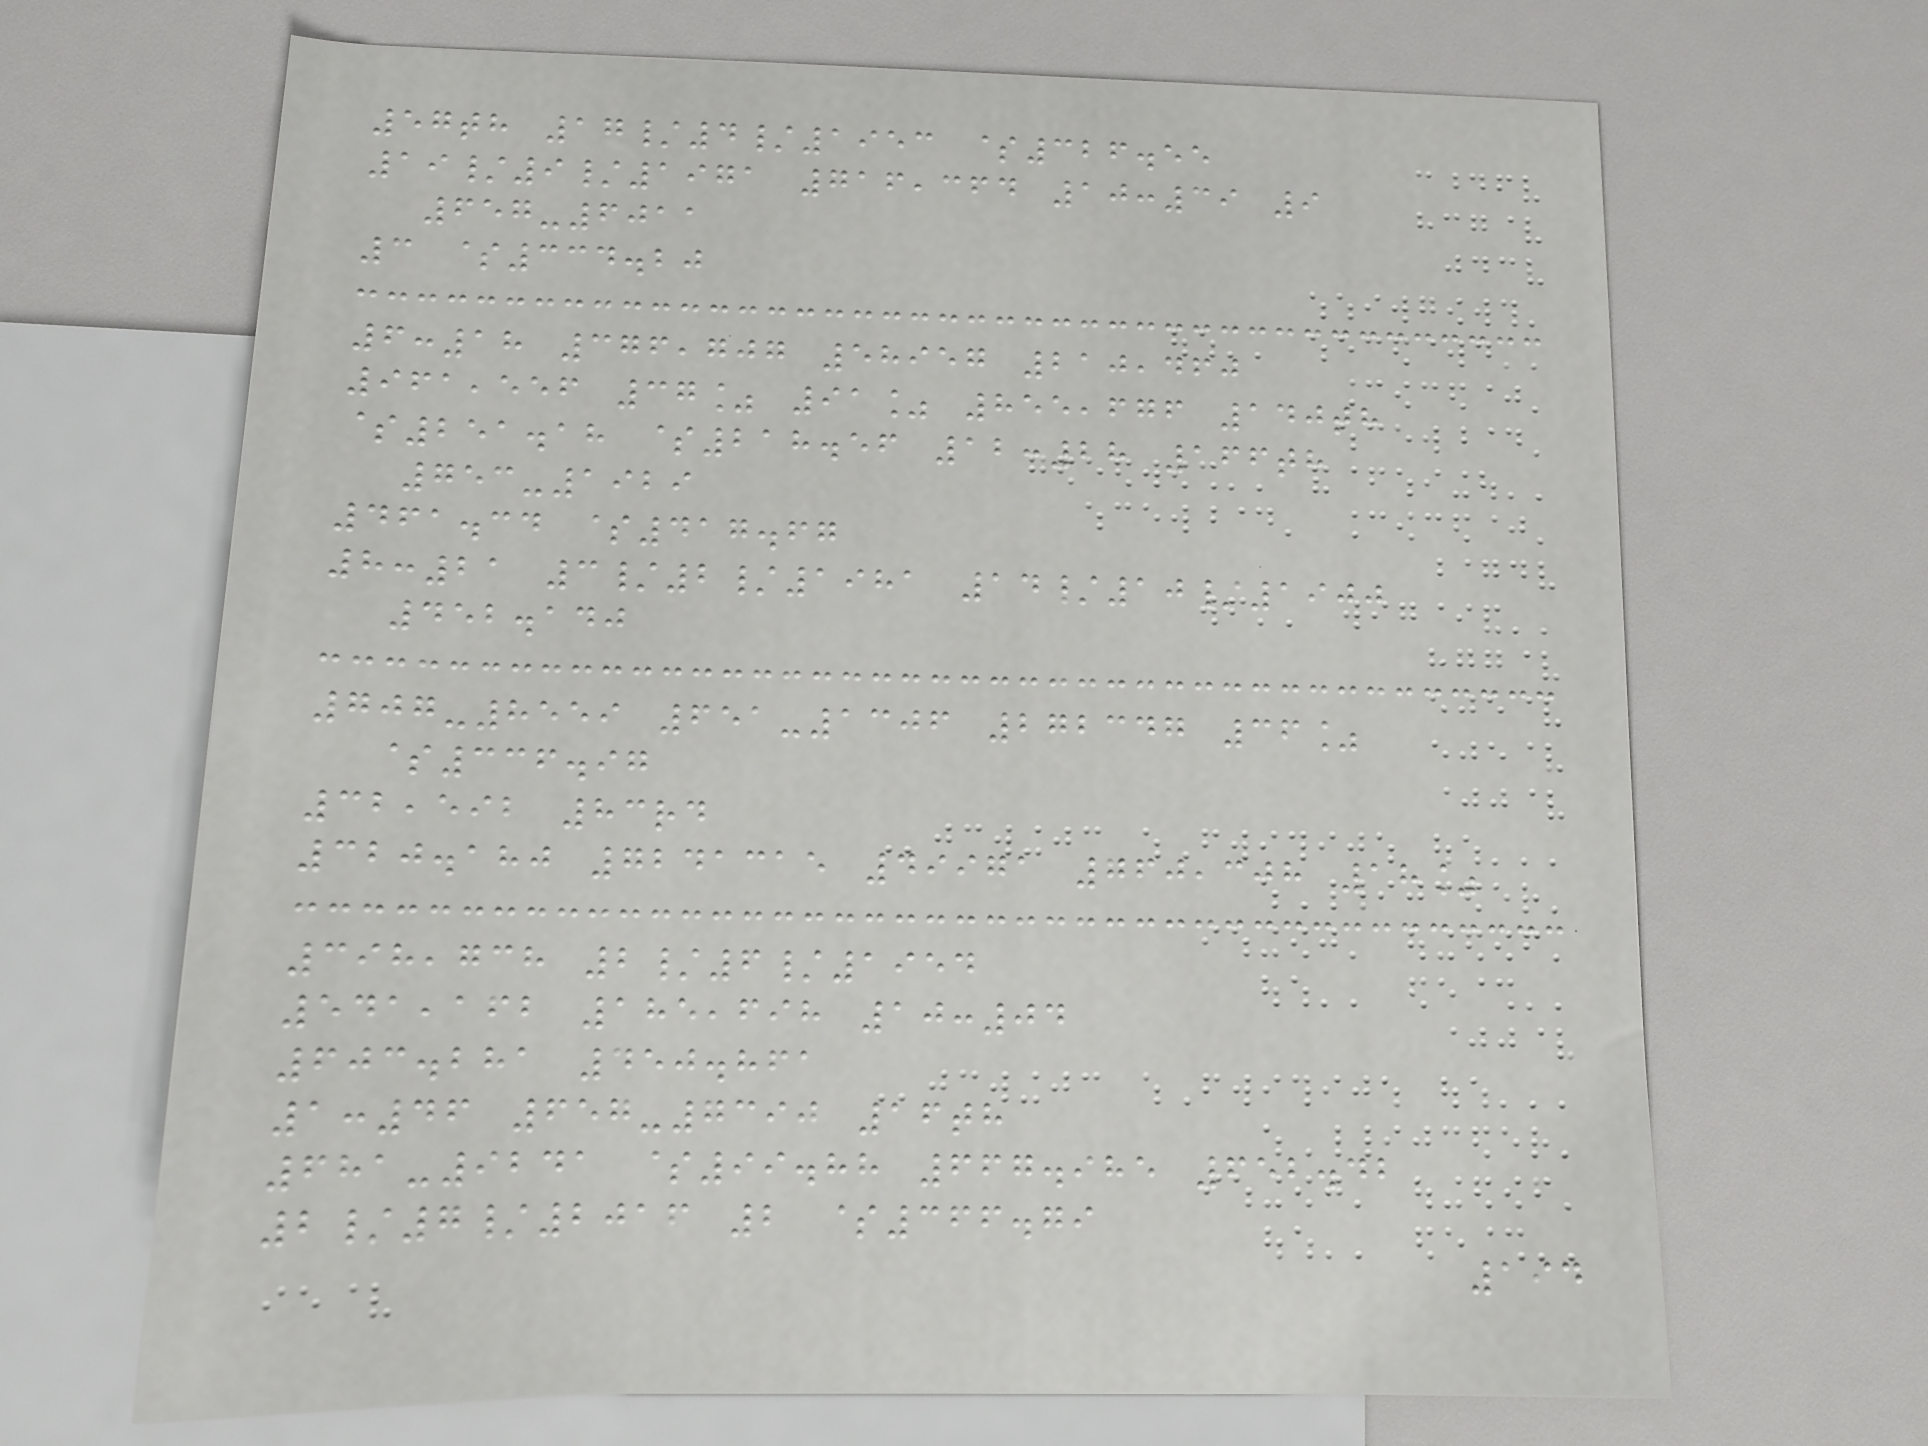57th 17/4/1953 $326.55
19/9/1971 716,364 10:39 9
657-6011
3 $334.20
6:18 376,707 58957 210,460
961,556 37% 91% 855,676 140th
$251.18 $218.56 12:28 166th
753-1929
461.34 $417.67
8:21 3/2/1981 14/10/1900
452.140
707-8559 651-1306 272347 36%
$336.97
32,592 83rd
320.180 7241315 49971 760,308 18%
398,738 2/6/1954
541,162 185,698 10:04
603.281 450.861
1:46 657-7390 16th
681-9241 $99.88 667.985 652.42
2/7/2016 2 $366.79
194
